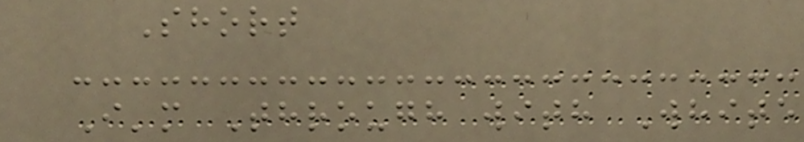Short
I'm Through with White
